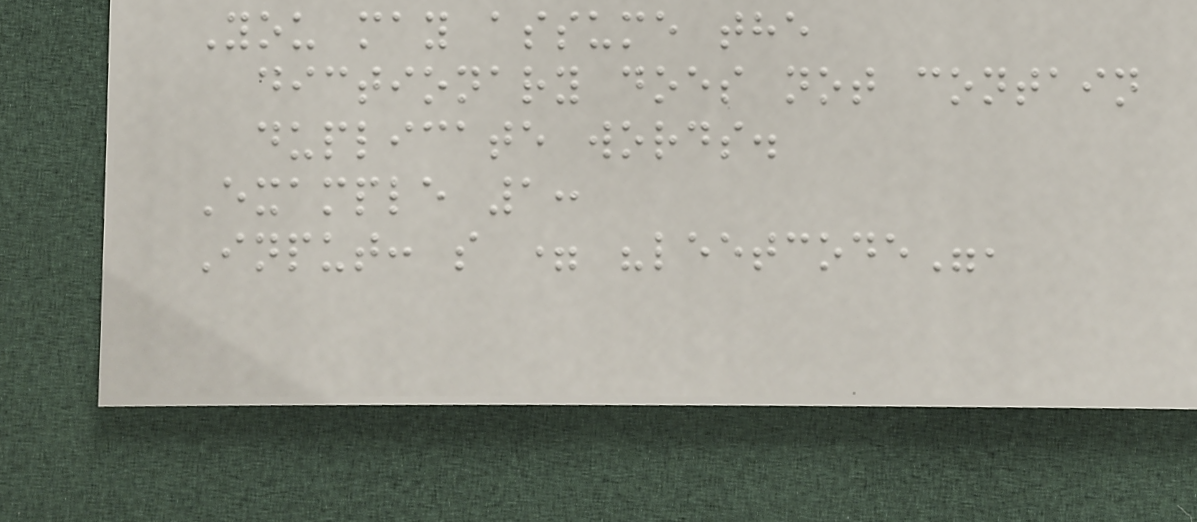You may assume the
dictionary does not contain
duplicate words.
Example 1:
Input: s = "leetcode",
